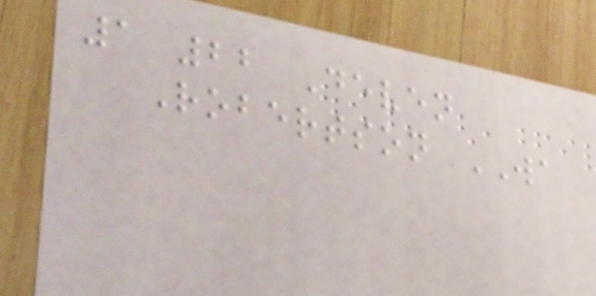1 22 Deven
Robertson WA
